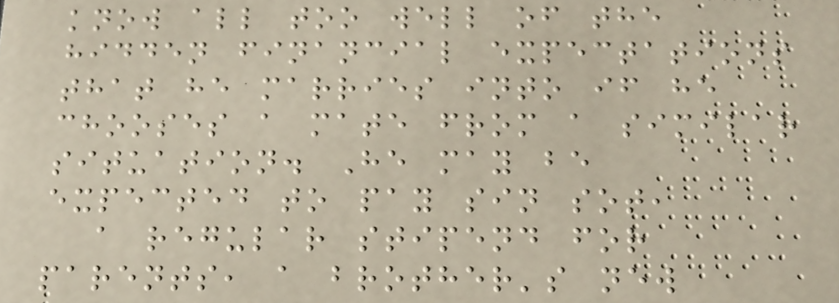know all too well of the
hidden financial expectations
that he marries into if he
chooses a mate from a similar
situation. He may be
expected to pay sin sot,
a regular stipend for
parents, a brother's new
